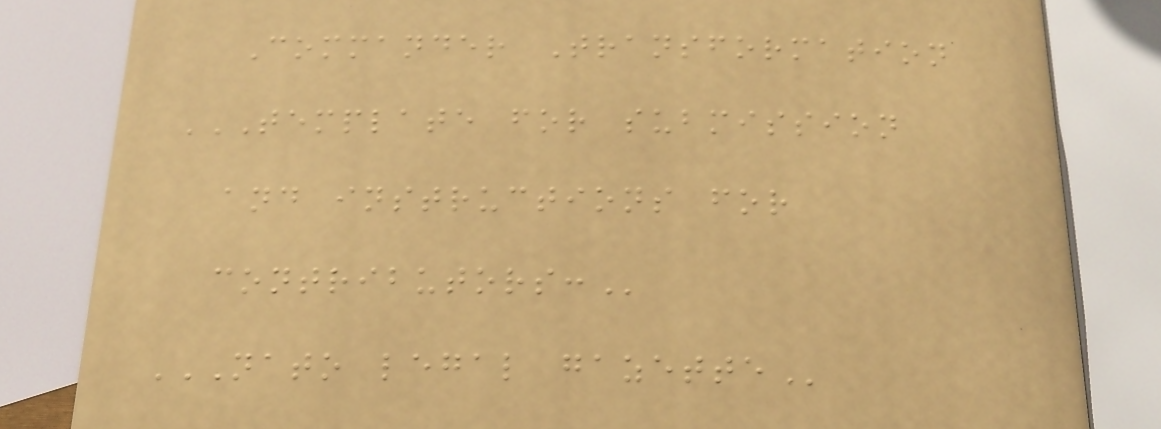Commander Transformation
TEMPLATE FOR SUBMISSION
AND INSTRUCTIONS FOR
CONTRIBUTORS:
NATO LEGAL GAZETTE
